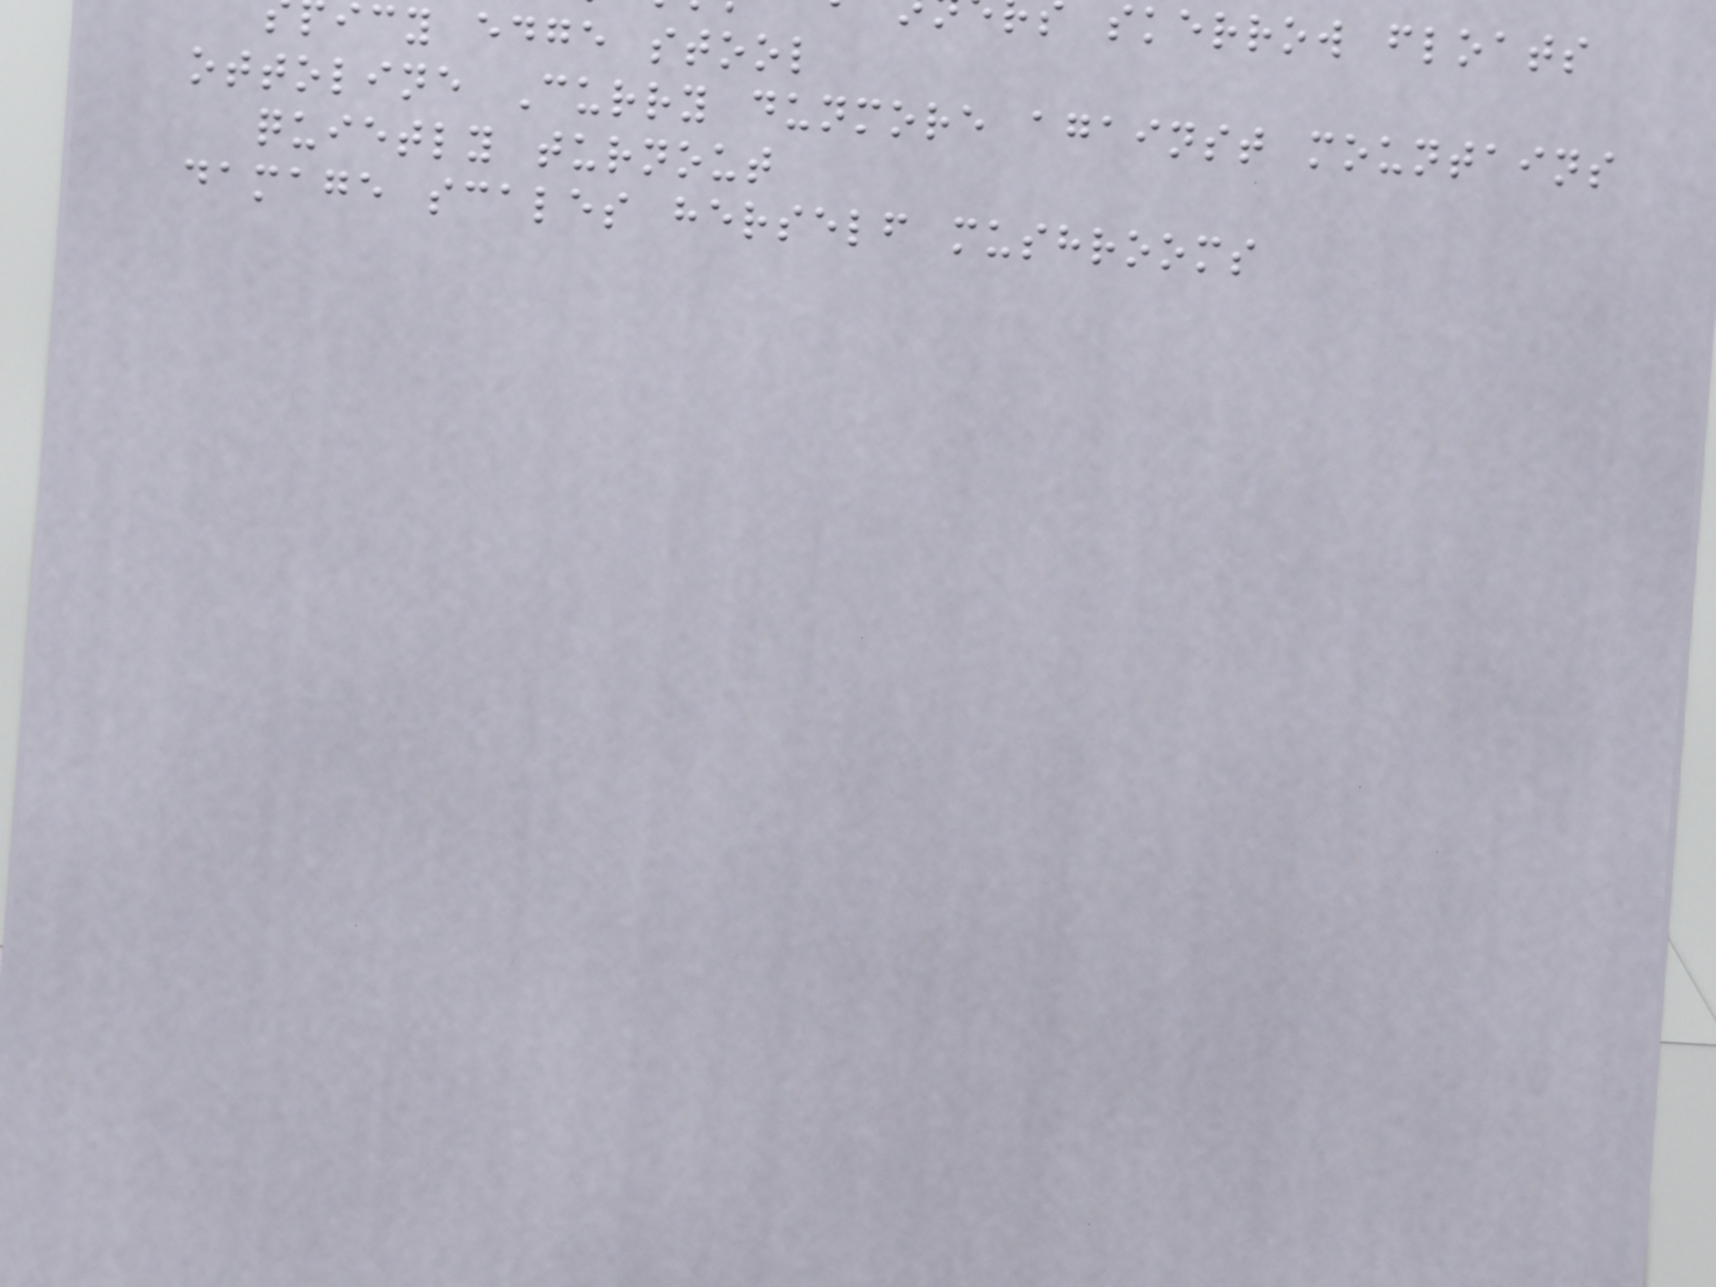skerrow floats
icy edge stool
ottoline Curry dunmore against mountains
quietly turnout
damage scales herself mushrooms
